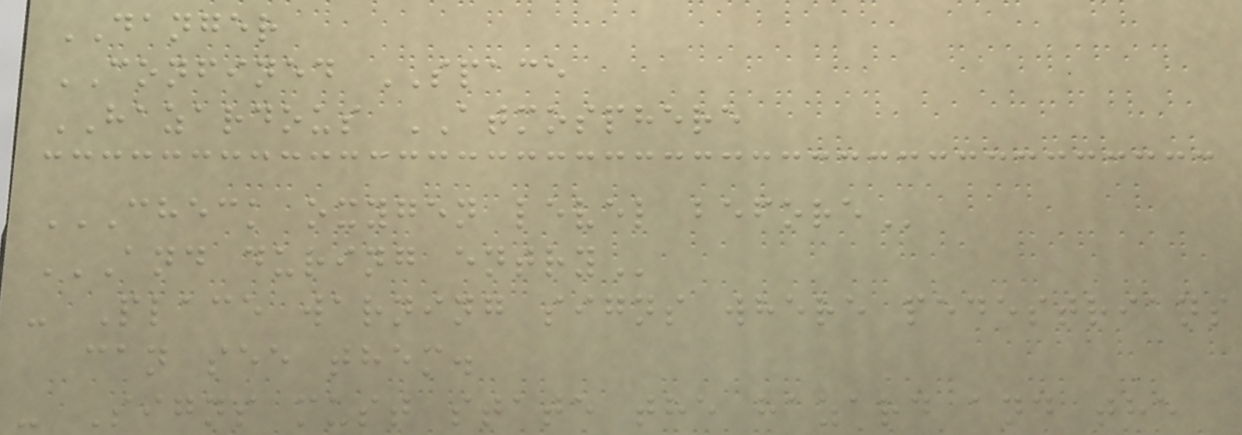DANGER
CONFINED SPACE
HAZARDOUS ATMOSPHERE
CHECK OXYGEN LEVEL BEFORE
AND DURING ENTRY
- Place warning signs where pedestrians
can see them.
- Signs must state the hazard and the
